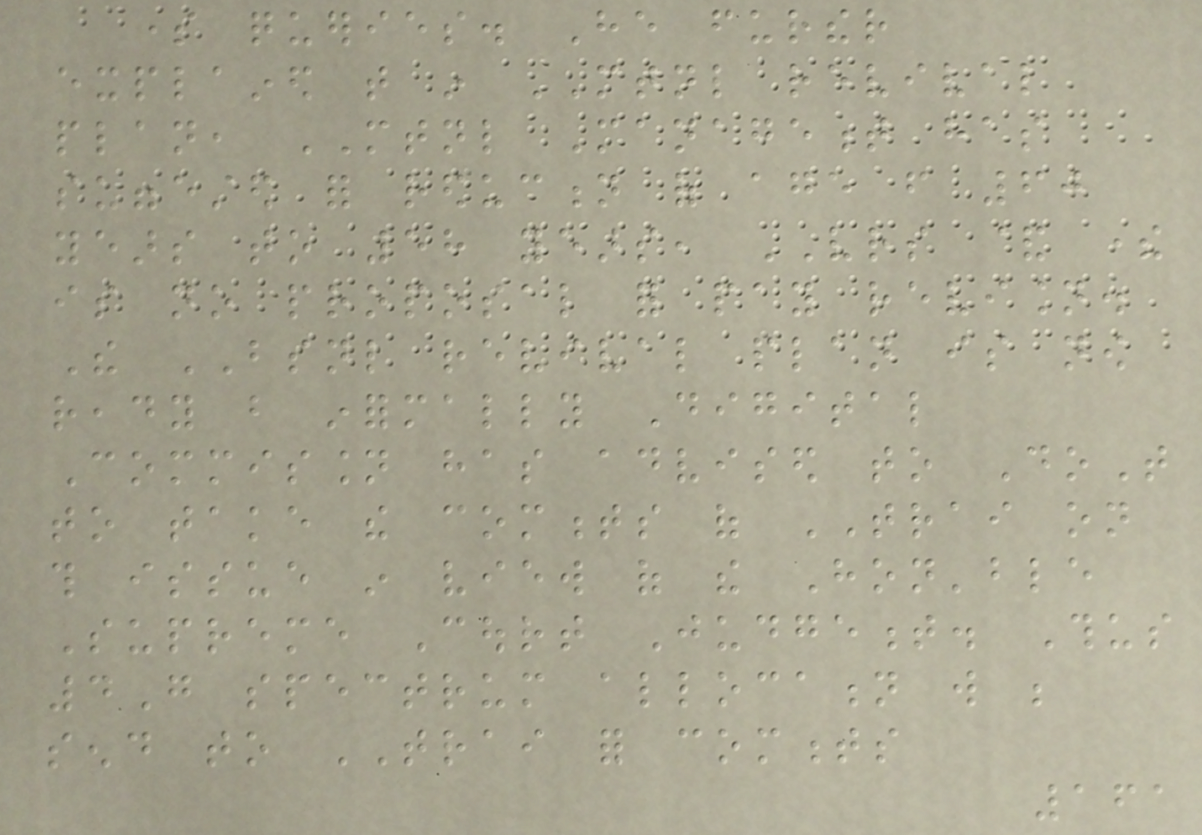some queries. He further
explained that in MTNL revival
plan, MTNL Management has
suggested for reduction of age from 60
years to 58 years, VRS & there
is no proposal for pay revision.
The BSNL revival plan is now
ready but informally Digital
Commission has advised to DoT
to take the comments of TRAI on
this issue in view of the Hon'ble
Supreme Court Judgement. Thus
4G spectrum allocation will be
send to TRAI for comments
161
